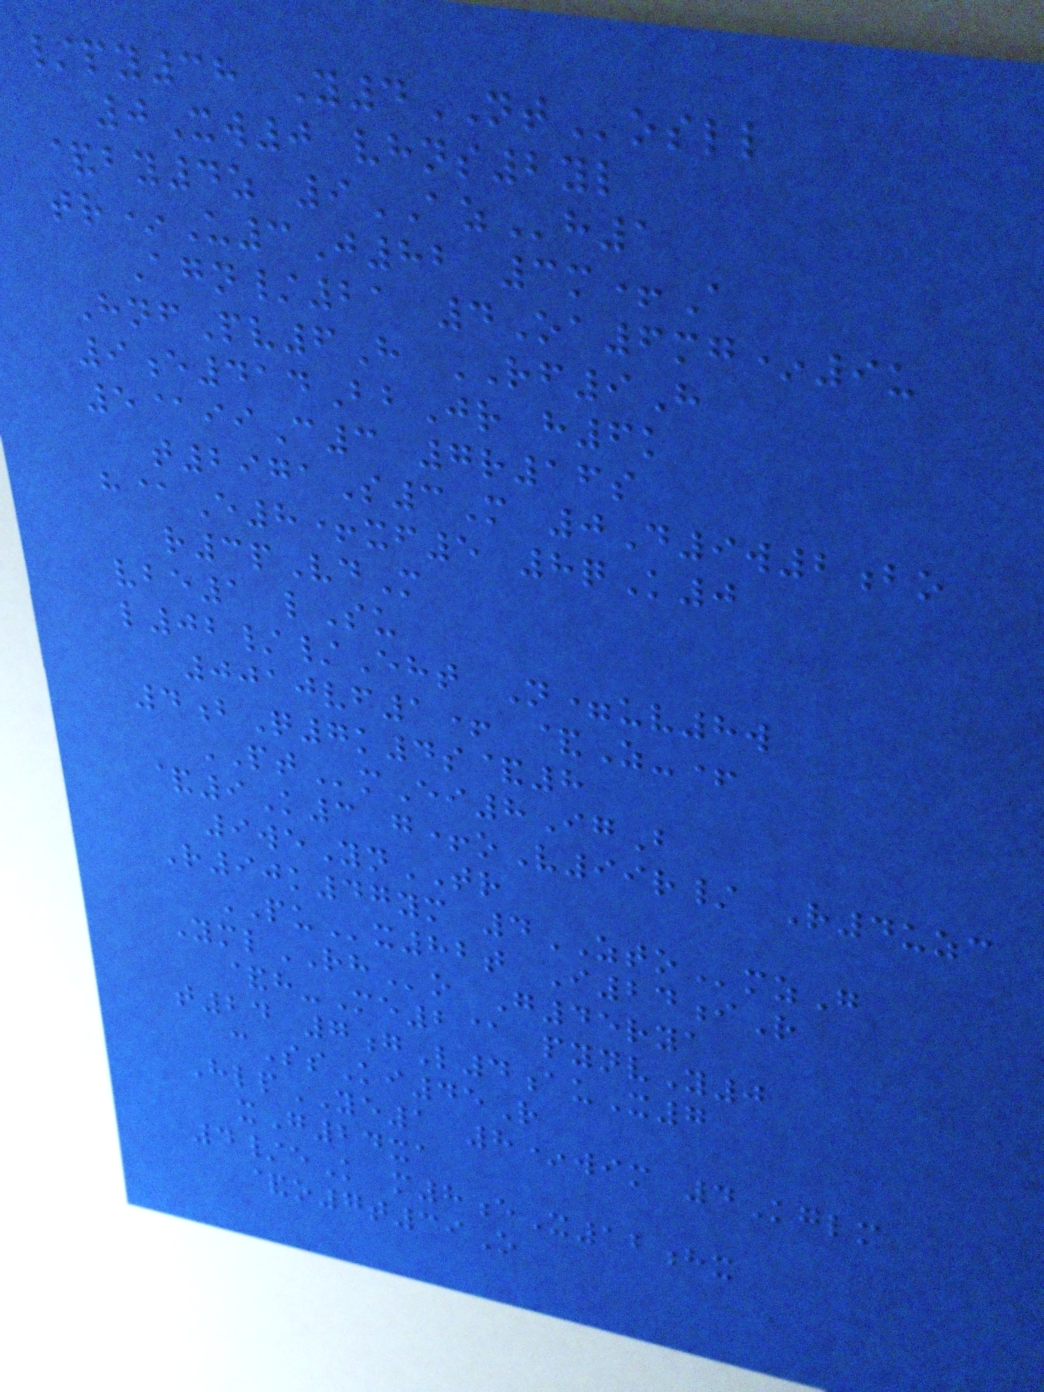/py38 Y4NTosll
0Xw0 vhns2yl
&by4z 9AZh1
tr*U3J82 3m+A
Agn/21 4Oa6mg*9u
HnfPv6H RF9H
9e414BbJr h6k
5@iiC3 7r16s
t2971S3M 0D9w2bo
h@E8+xf5 8qK0
r3pVdM
vbe1 lSu
l02//Eht N=uv8w
0010vf1+ &Z-+
4bQ7k4s&8
PTmEi8IgB
&9K3 g+oV99r/ R4uzc
9weYnTR
R90k47ym 4ZTOmzG
PUx82t I24iR
YmlRHo G45rya
&h-Me2@ pynvY0
t24 7gL4auX7
cSsKi45R
HlpYE1 8*wim 4Kglm
xG24xa
4/eK m8eX12hx
&o7t39O
